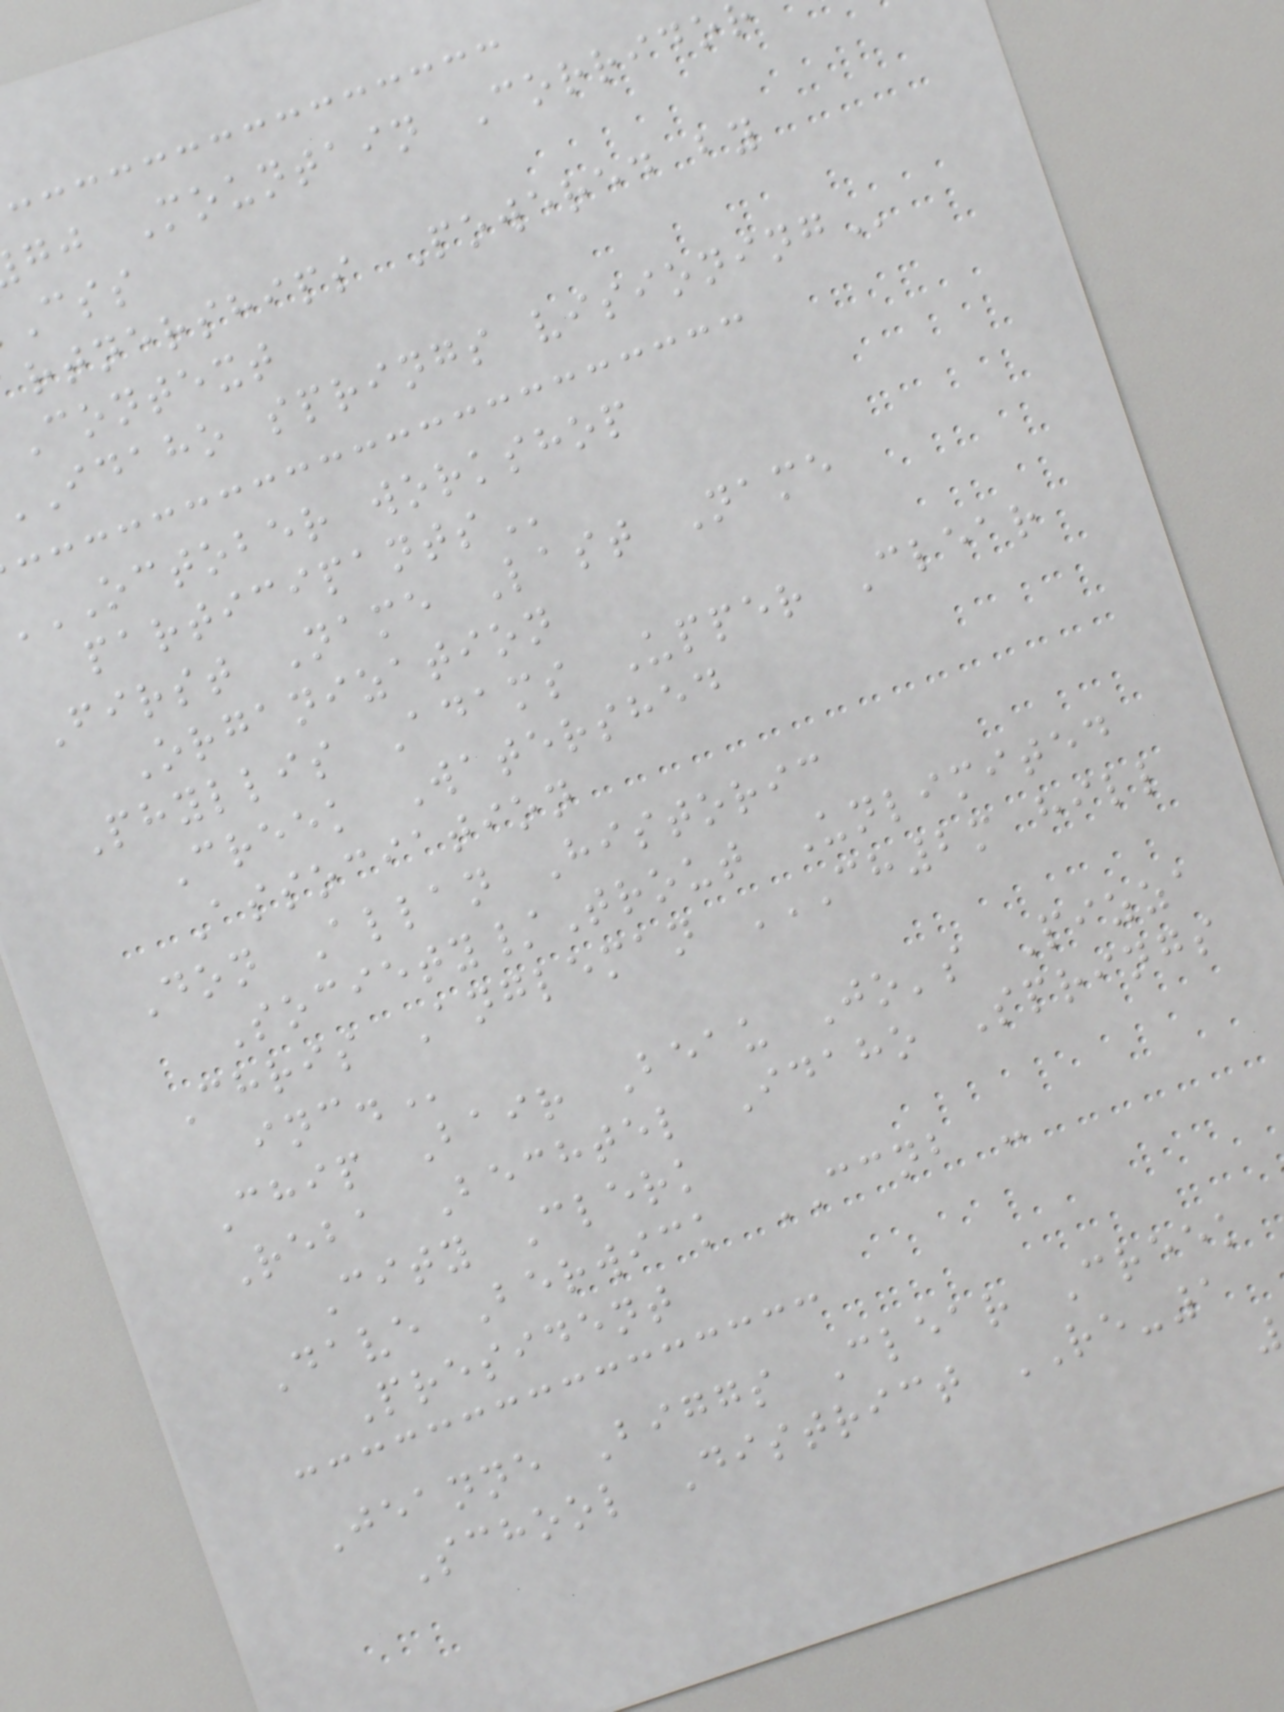gj Mountain Corrido
rtnerships Powered by
Context
idaho springs
OCTOBER workshop
First Name Last Name
Organization
Phyllis Adams Upper Clear
Creek Watershed
Association
Don Allan Historic
Society/Trout Unlimited
Chris Angleman CH2M HILL
Chip Bair Beau Jo's Pizza
Reba Bechtel Idaho Springs
City Clerk
Dave Berwick CCNB -
President
Jeanne Biggs Clear Creek
School District RE-1
